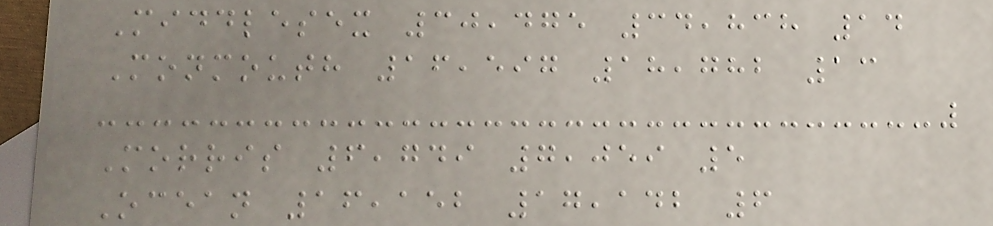Middlesex 30,475 34,838 14
Monmouth 16,597 18,782 13
Morris 6,749 7,059 5
Ocean 16,152 17,142 6
